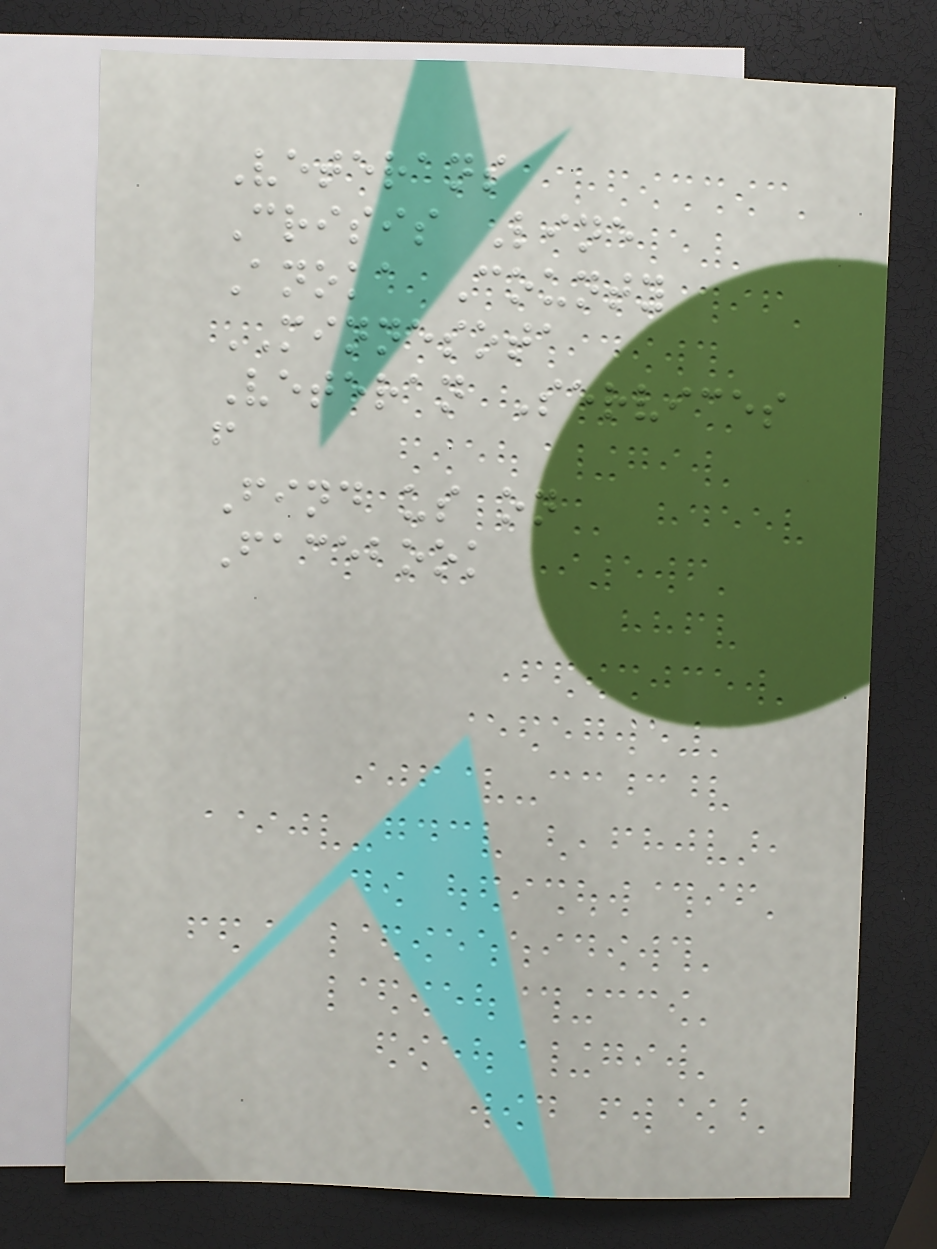Veterans
Crisis Line
Anoka County
MINNESOTA
Veteran Services
f
Find us on
Facebook
